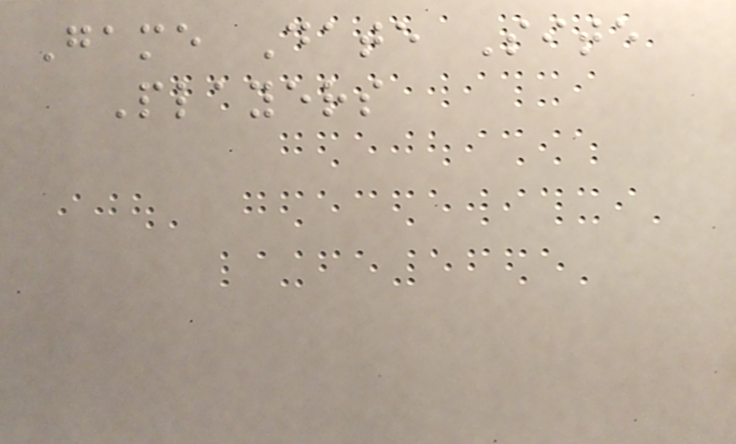Game Date Site
Players
